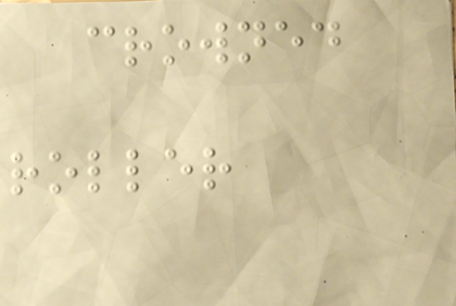crowned
roller
